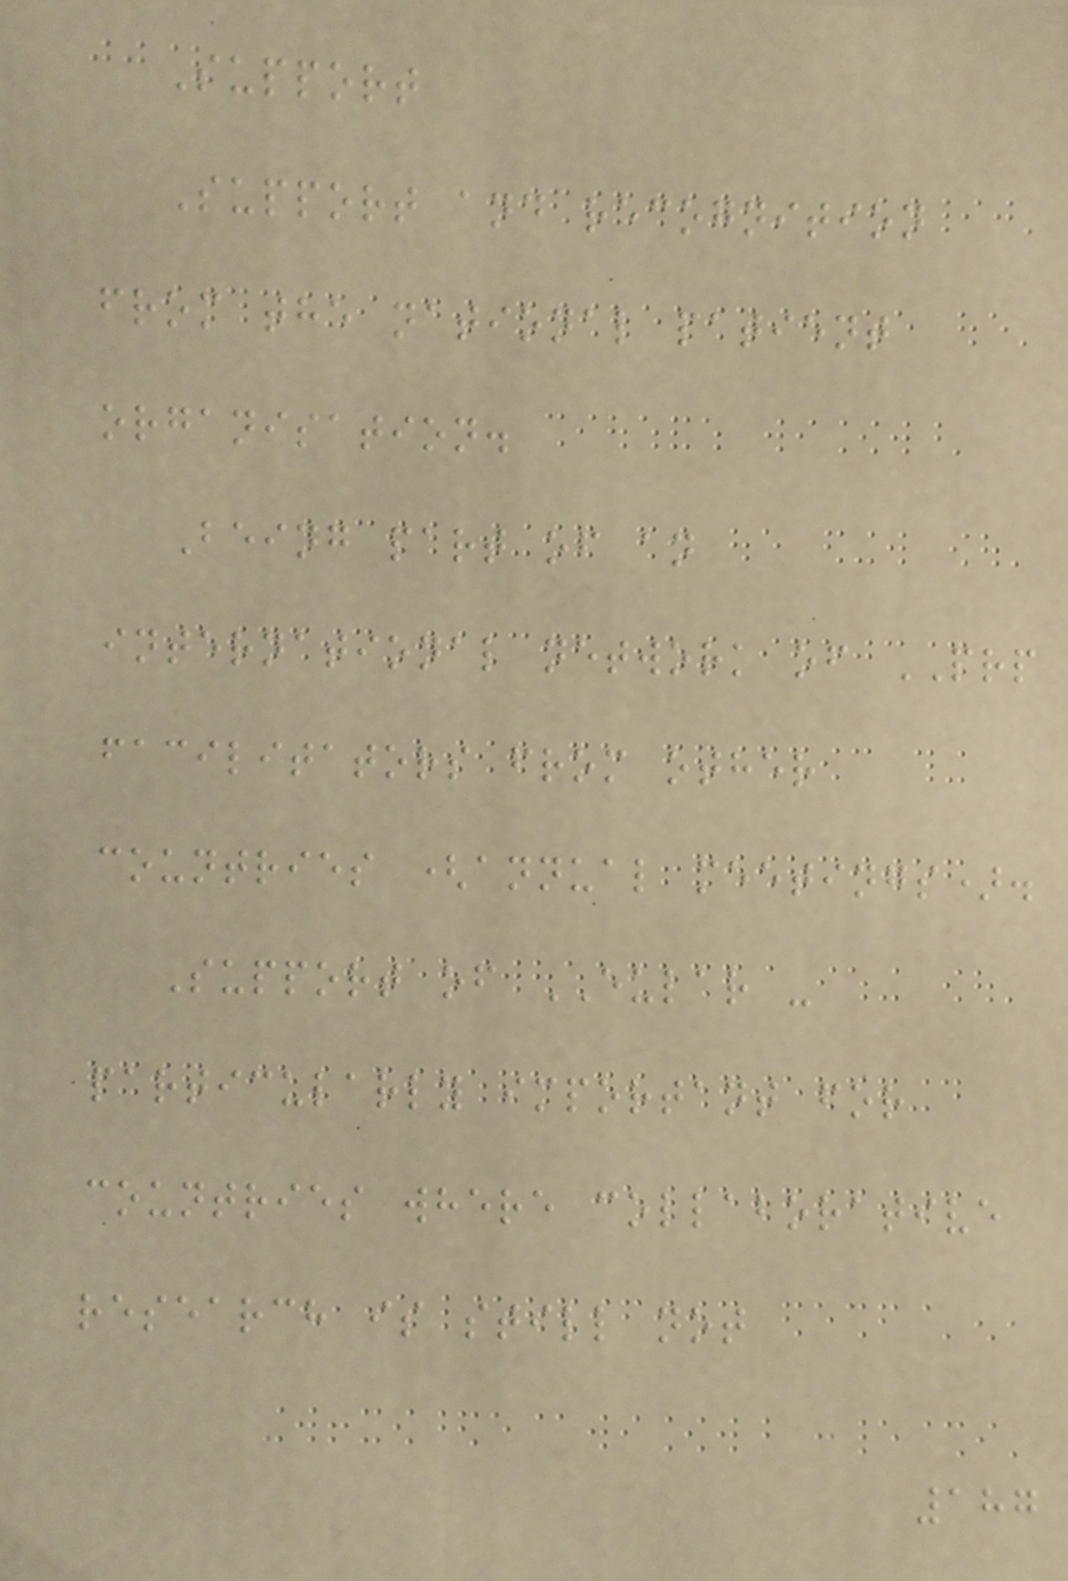Support
Support and recognition
from the national patient
organisation.
Being part of an
international network of PRP
facilitators from other
countries (annual meetings).
Support of EULAR -
particularly important for
countries where collaborative
research is still not
187
